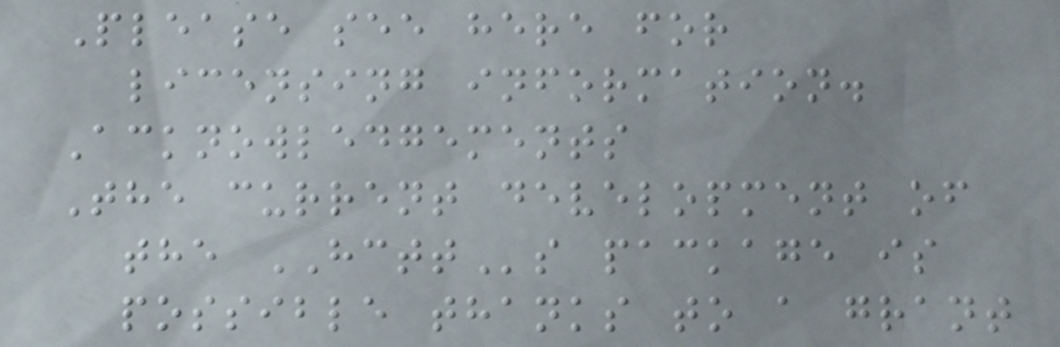Please see here for
licensing information.
Acknowledgements
The current development of
the HCTTs package is
possible thanks to a grant
